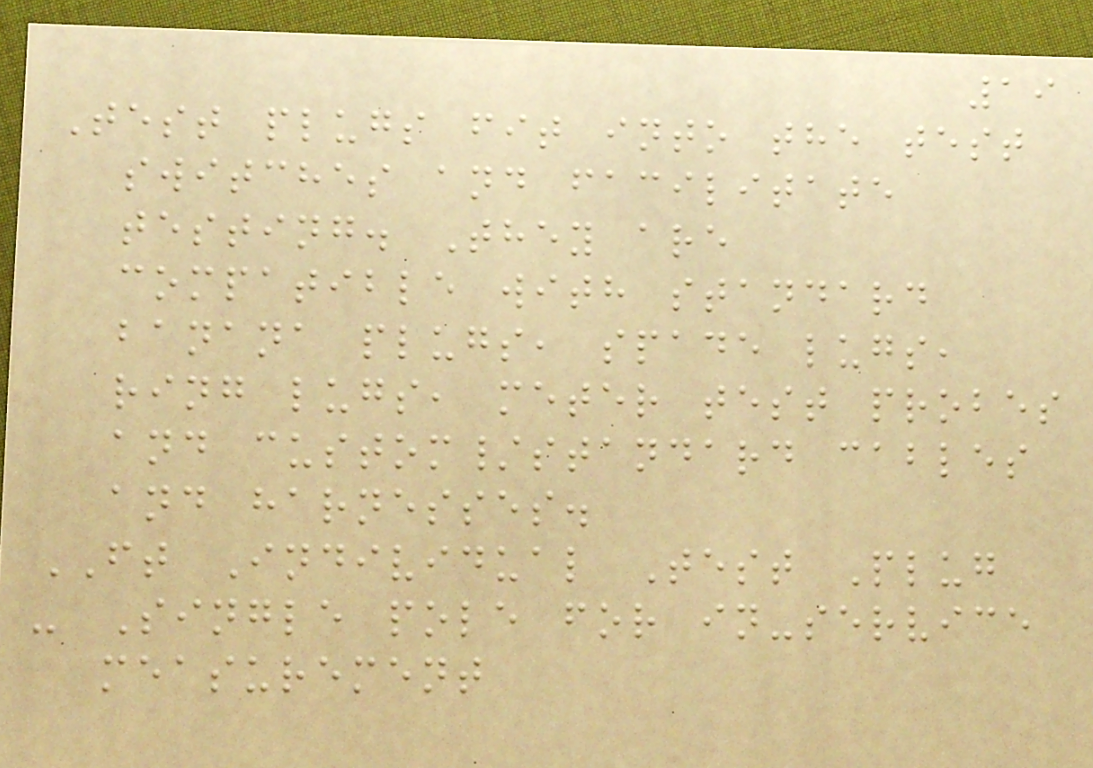19
Test plugs fit into the test
switches and facilitate
testing. They are
compatible with standard
banana plugs, spade lugs,
ring lugs, meter test probes
and custom/standard cables
and harnesses.
FT Individual Test Plug
- Single pole for in-service
measurement
